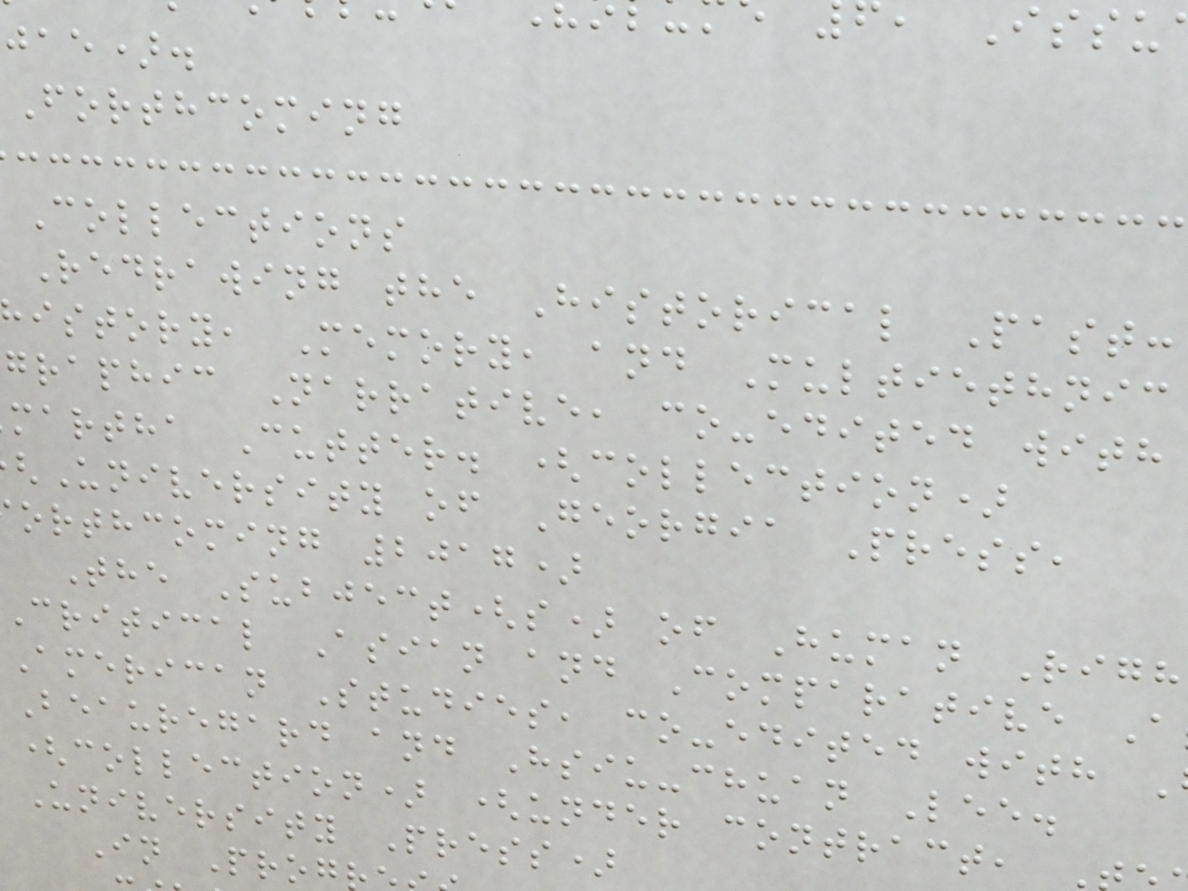jae).
Forthcoming
Collections
Redrawing the Historical Past:
istory, Memory, and Multiethnic
graphic Narrative, co-edited with
martha Cutter. (collection)
University of Georgia Press,
orthcoming 2017)
The Subject(s) of Human Righ
Critical Asian and Comparative A
American Studies, co-edited with
Beauregard and Hsiu-chuan Lee.
(collection) (under contract,
University Press)
In Prog
